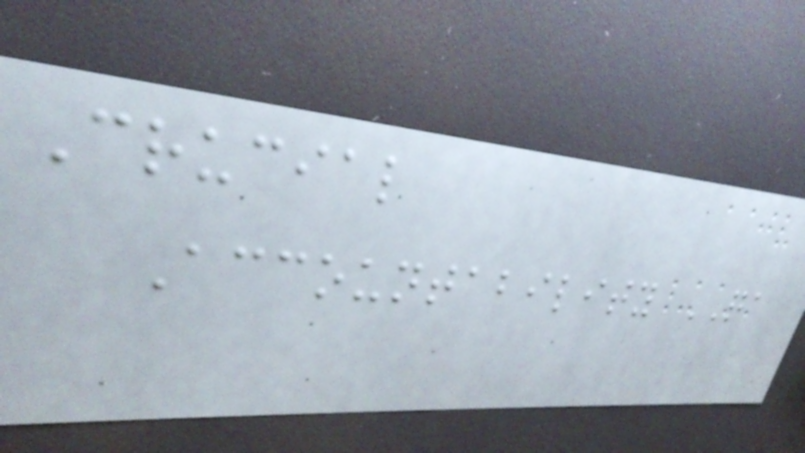Crucial
Accountability QA
